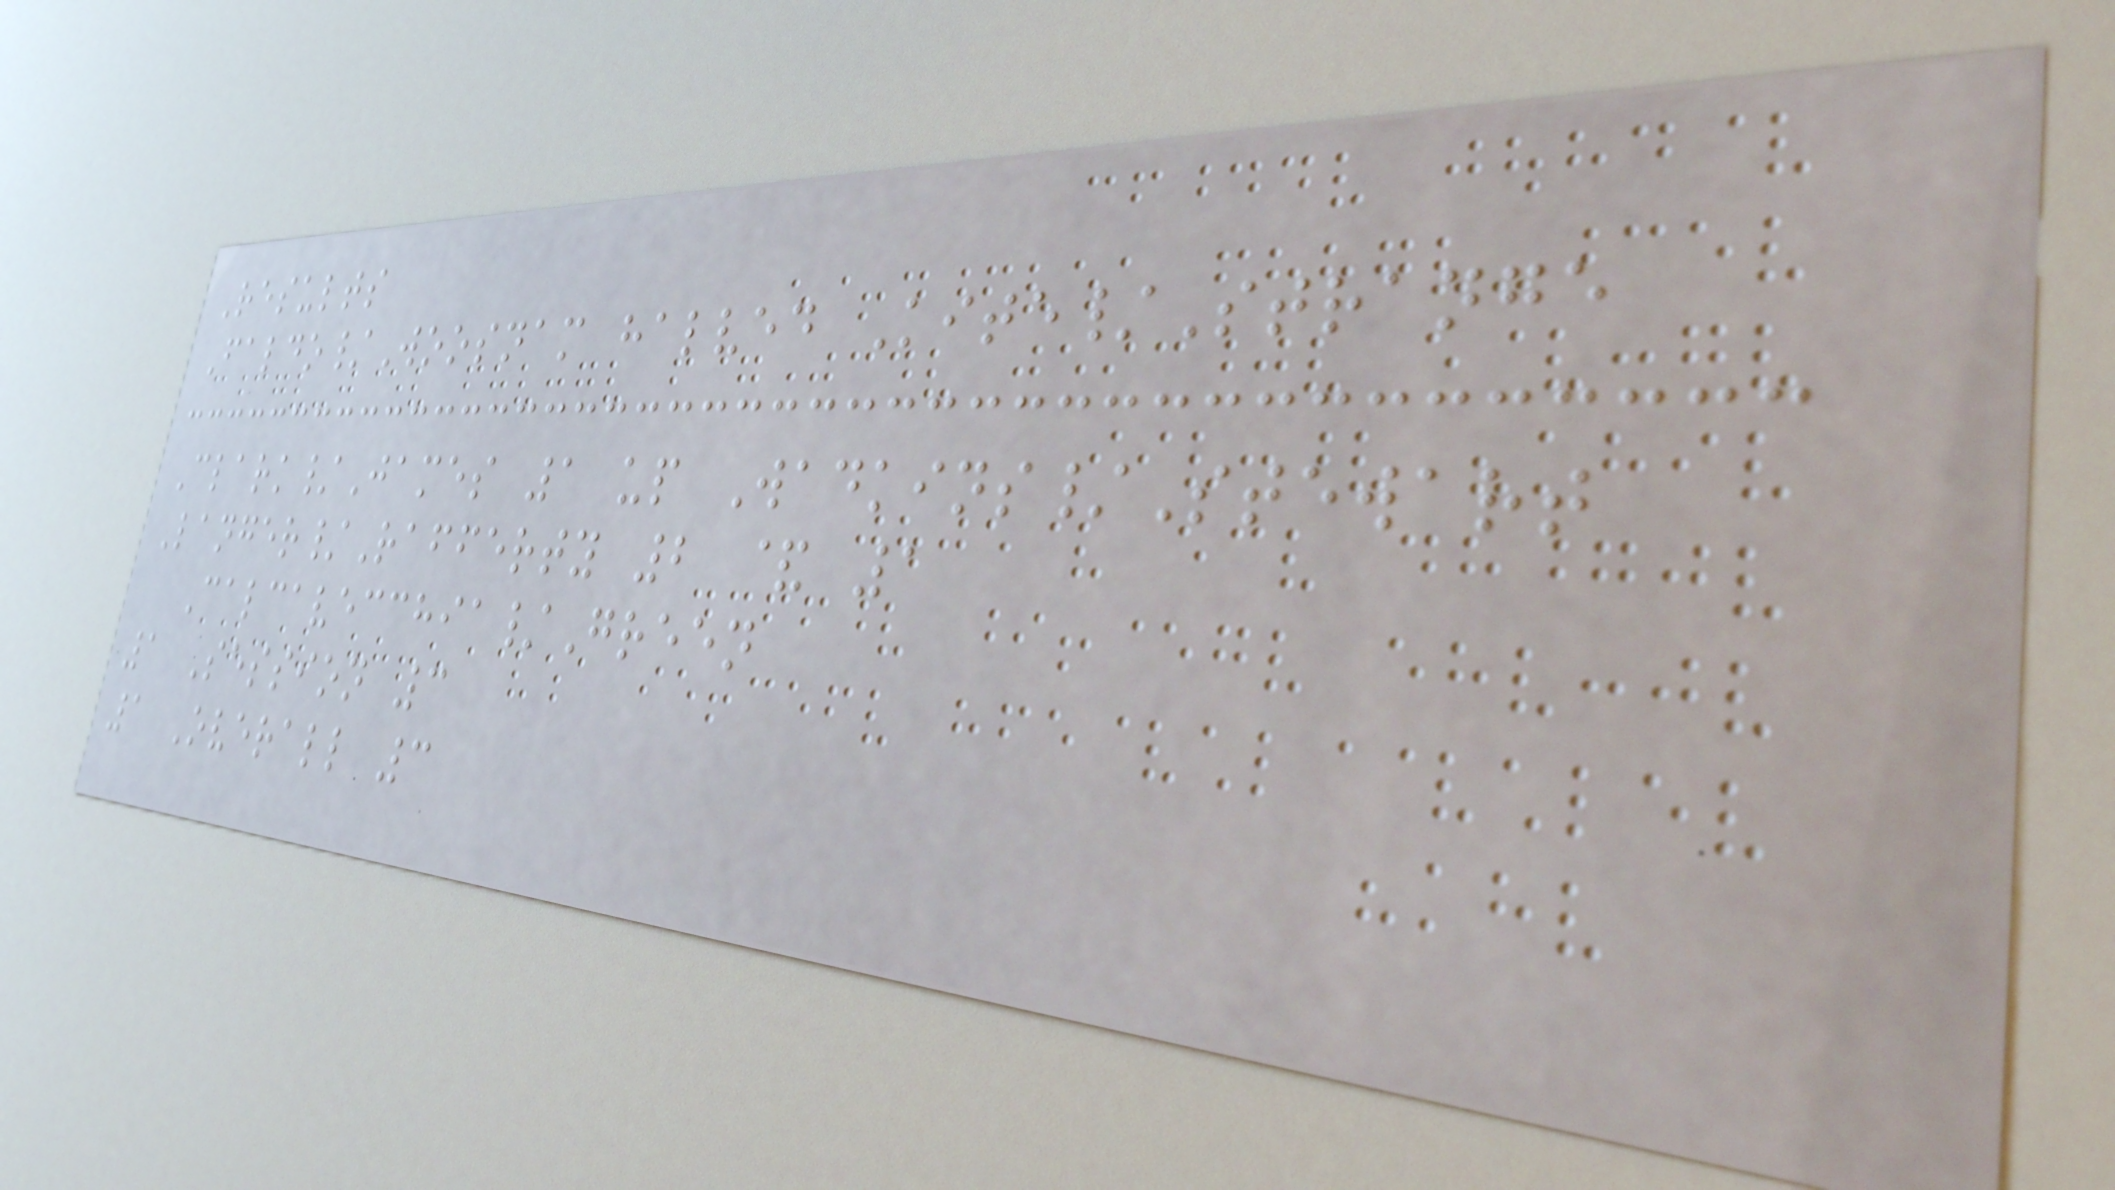Results
Faldo/Woosnam halved Kite/Strange
Clark/James 1 up Wadkins/Stewart
Langer/Rafferty 2 & 1
Calcavecchia/Green
1 Session 3
1 Overall 3
